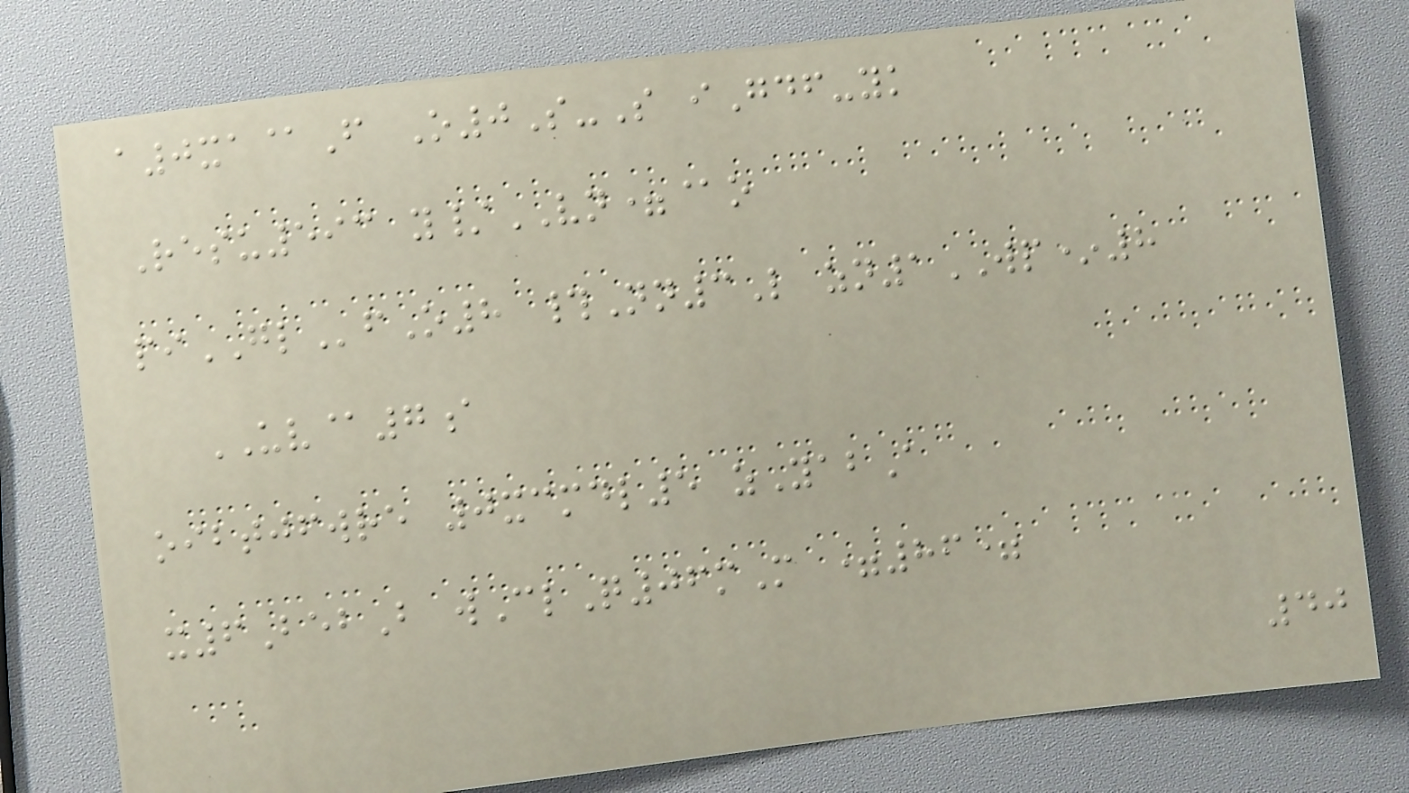a0xa@F O0S-S iGdf-yk
Resu593 y/VN=@o
piGLfO8 #Nn3L zn1WP*8
UV@7a
oibtjfwre 0xcmdl5 zYabA
x6BebB wClQ06mM =86=
40
